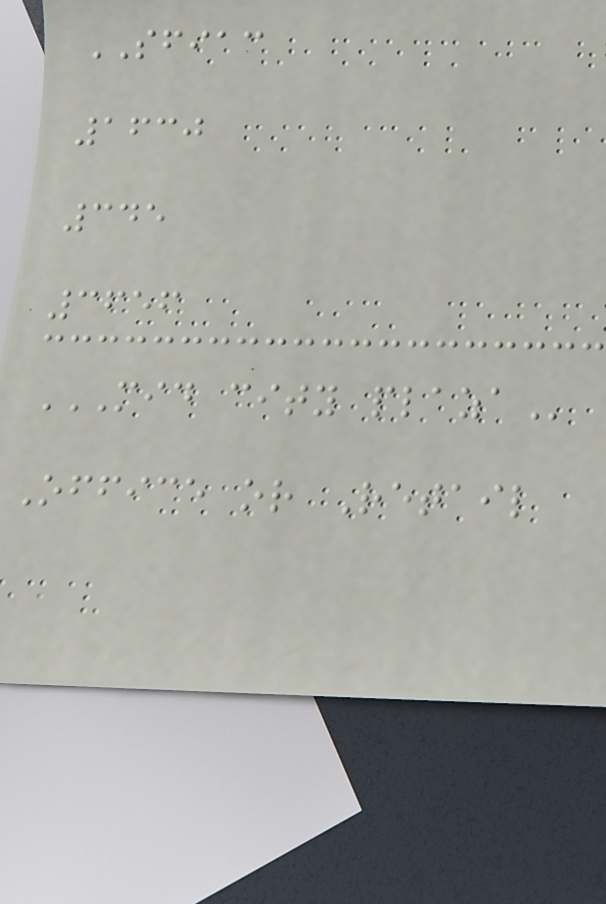SFIAC
1630
345
3656
MID CITY PLAZA
Office or Retail
